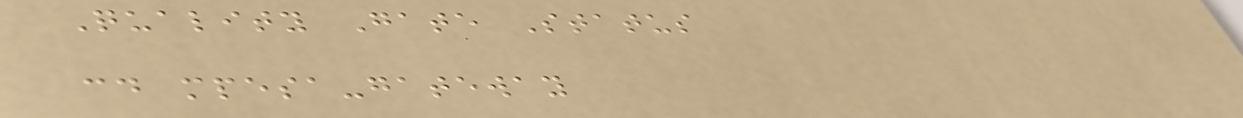Quality Gate Status
cd mpesa-gateway
